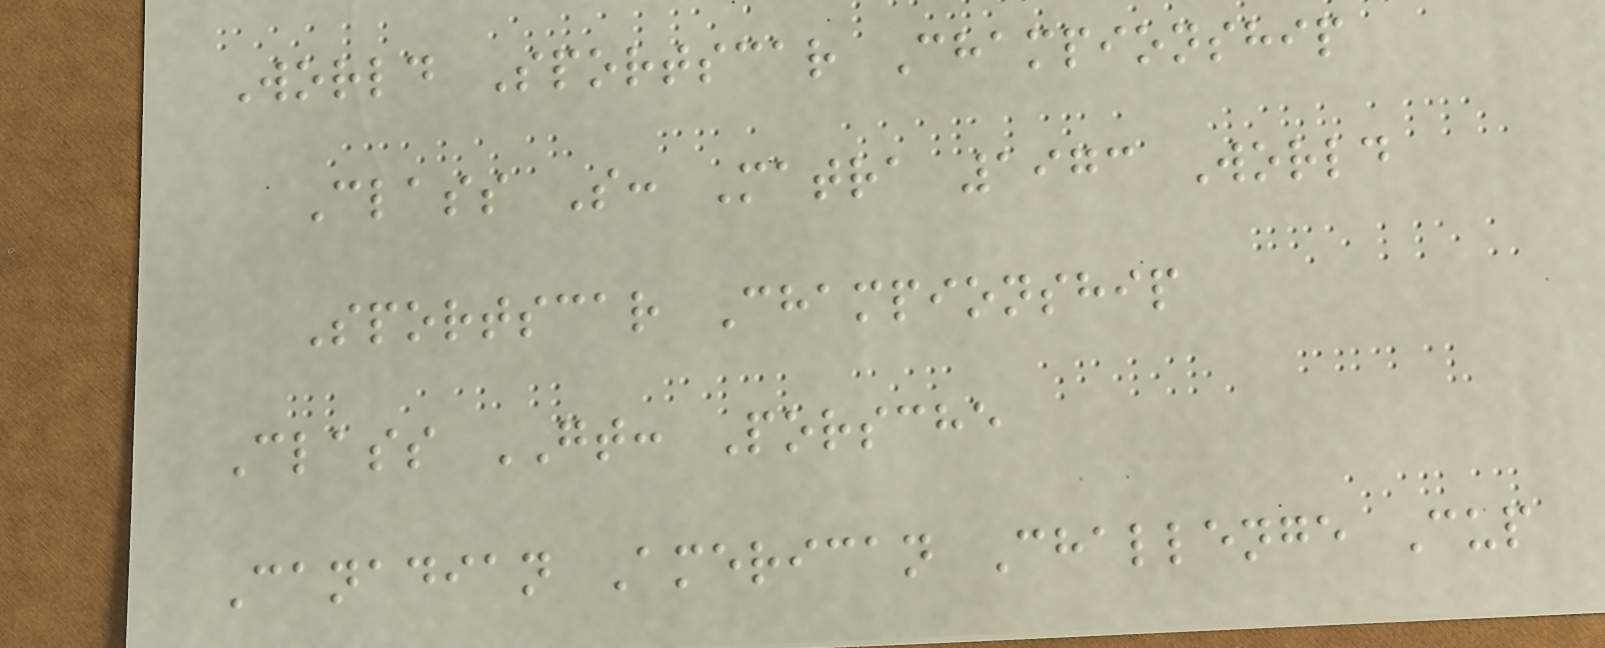World Sportscar Championship
Class S: Matra 1973 World
Sportscar Championship
Class GT: Porsche
Canadian American Challenge Cup
